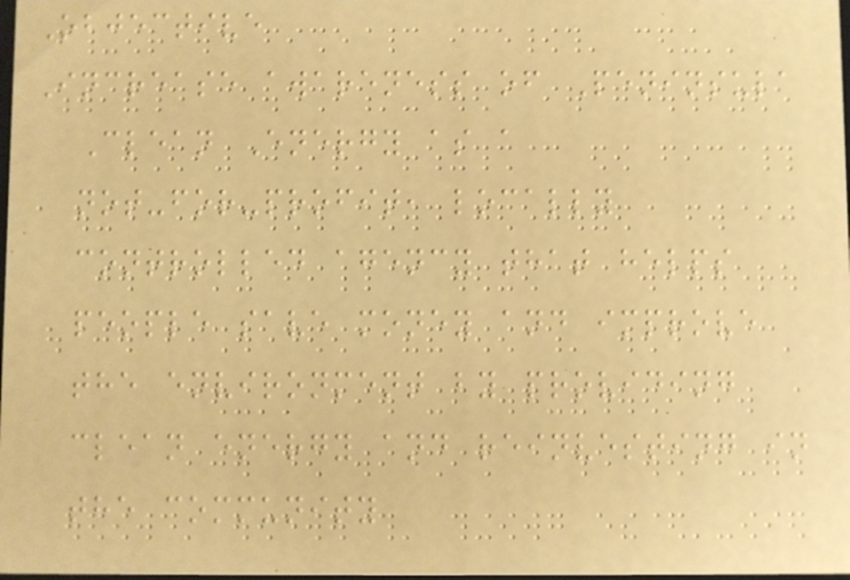Objective
Increase awareness of Peninsula
Clean Energy as a
not-for-profit, locally
controlled agency that helps
people save money and improve
the environment by providing
clean energy and reinvesting in
the community
